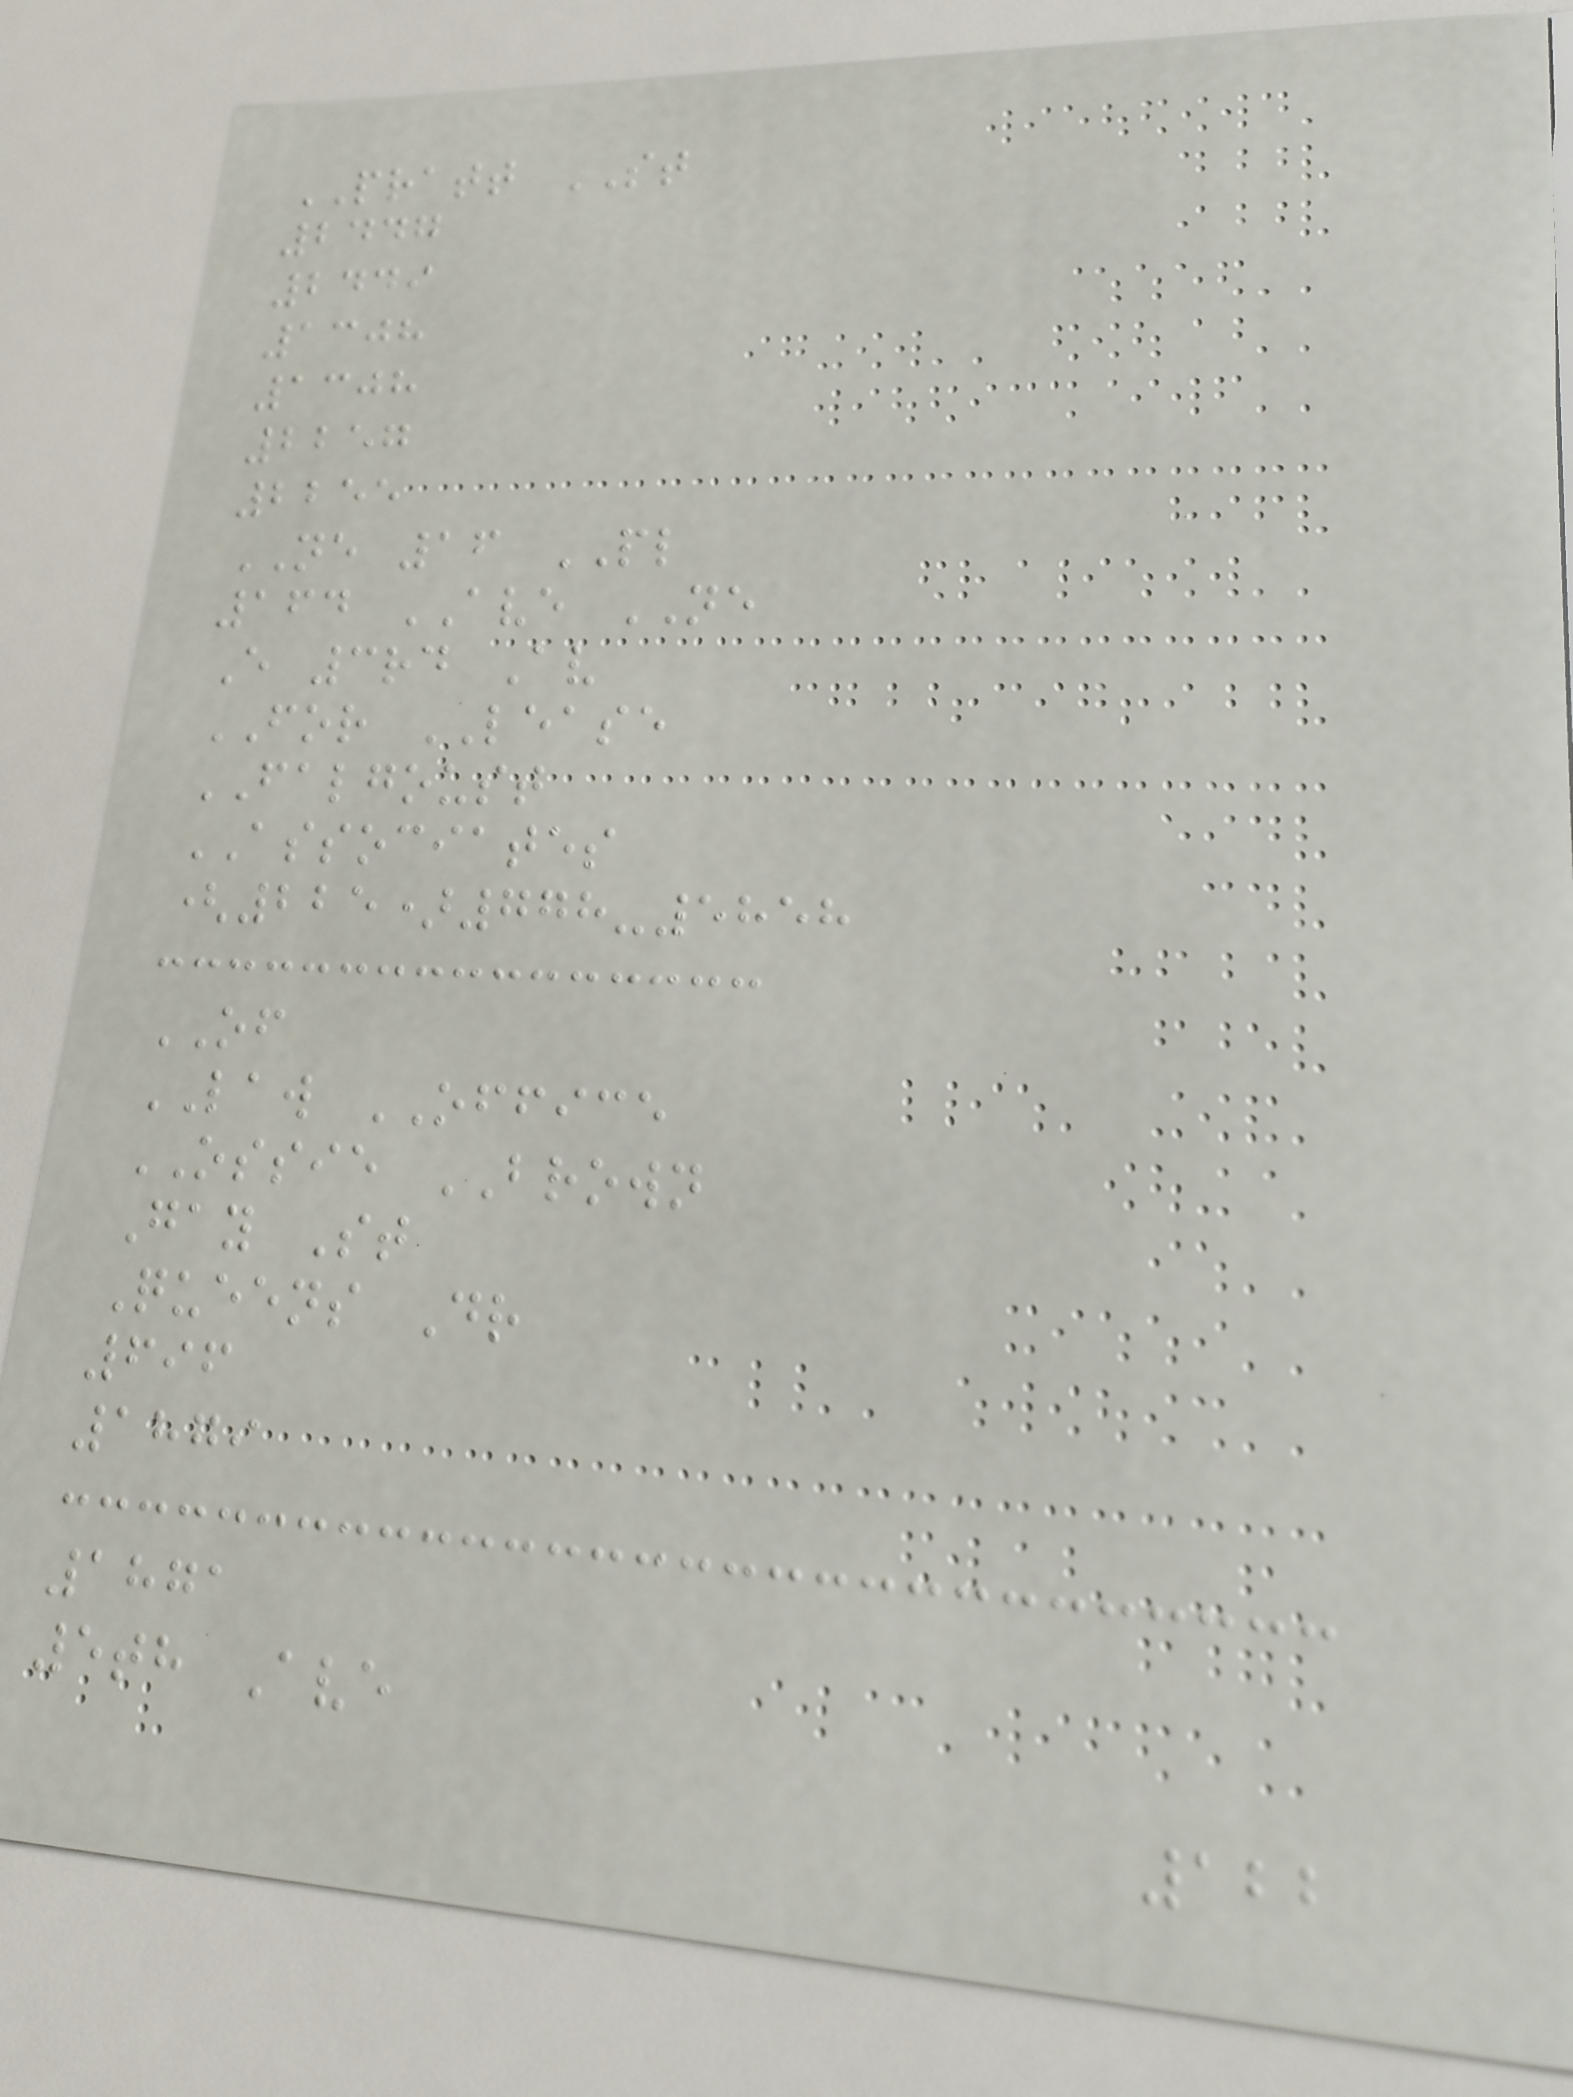PRATT ST
2447
2449
1308
1308
2257
2255
NE 16 PL
164 AVE NE
E 3rd Av
FOR LEASE
FALGOUST
ASSOCIATES
(225)778-5858
OF
LAW OFFICE
OSSIE BROWN
Gay St
Queens Dr
696
1879
1871
5th Ave
122
